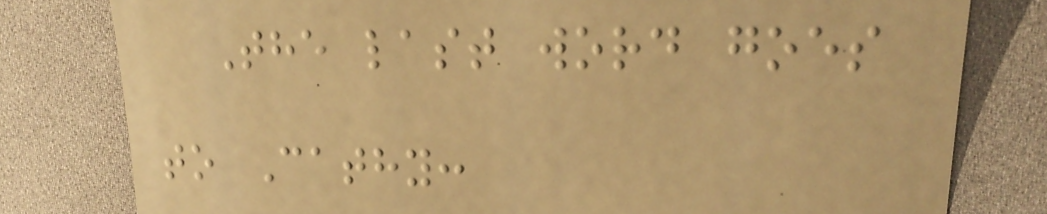The last word goes
to Cathy:
